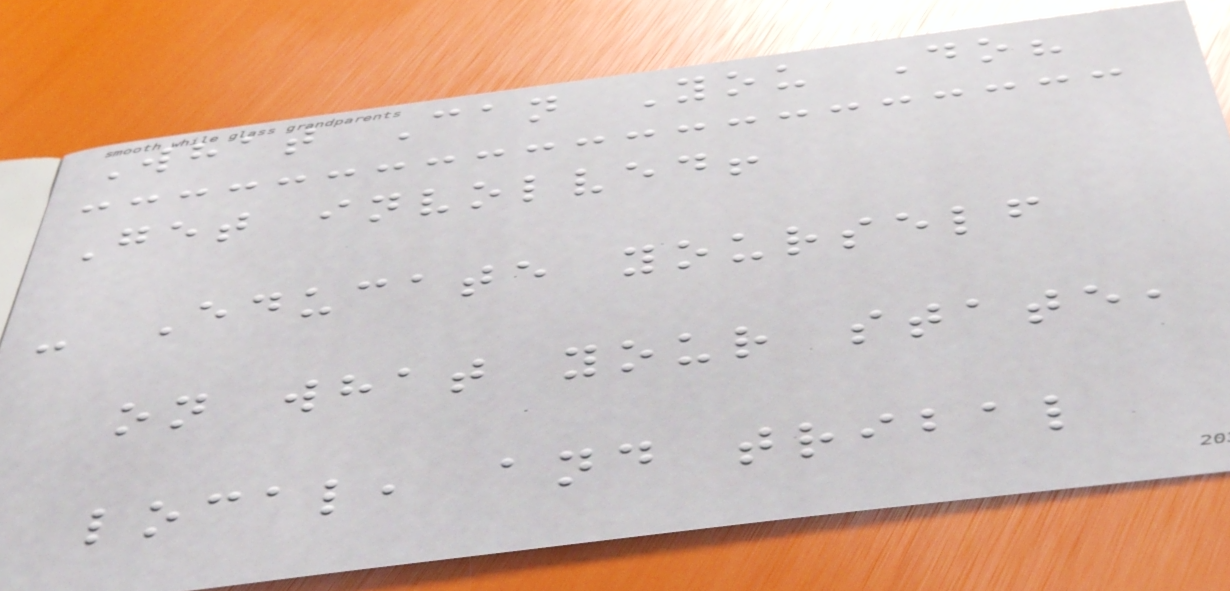What Can You Do?
Get involved!
- Educate yourself
on what your state,
local, and tribal
